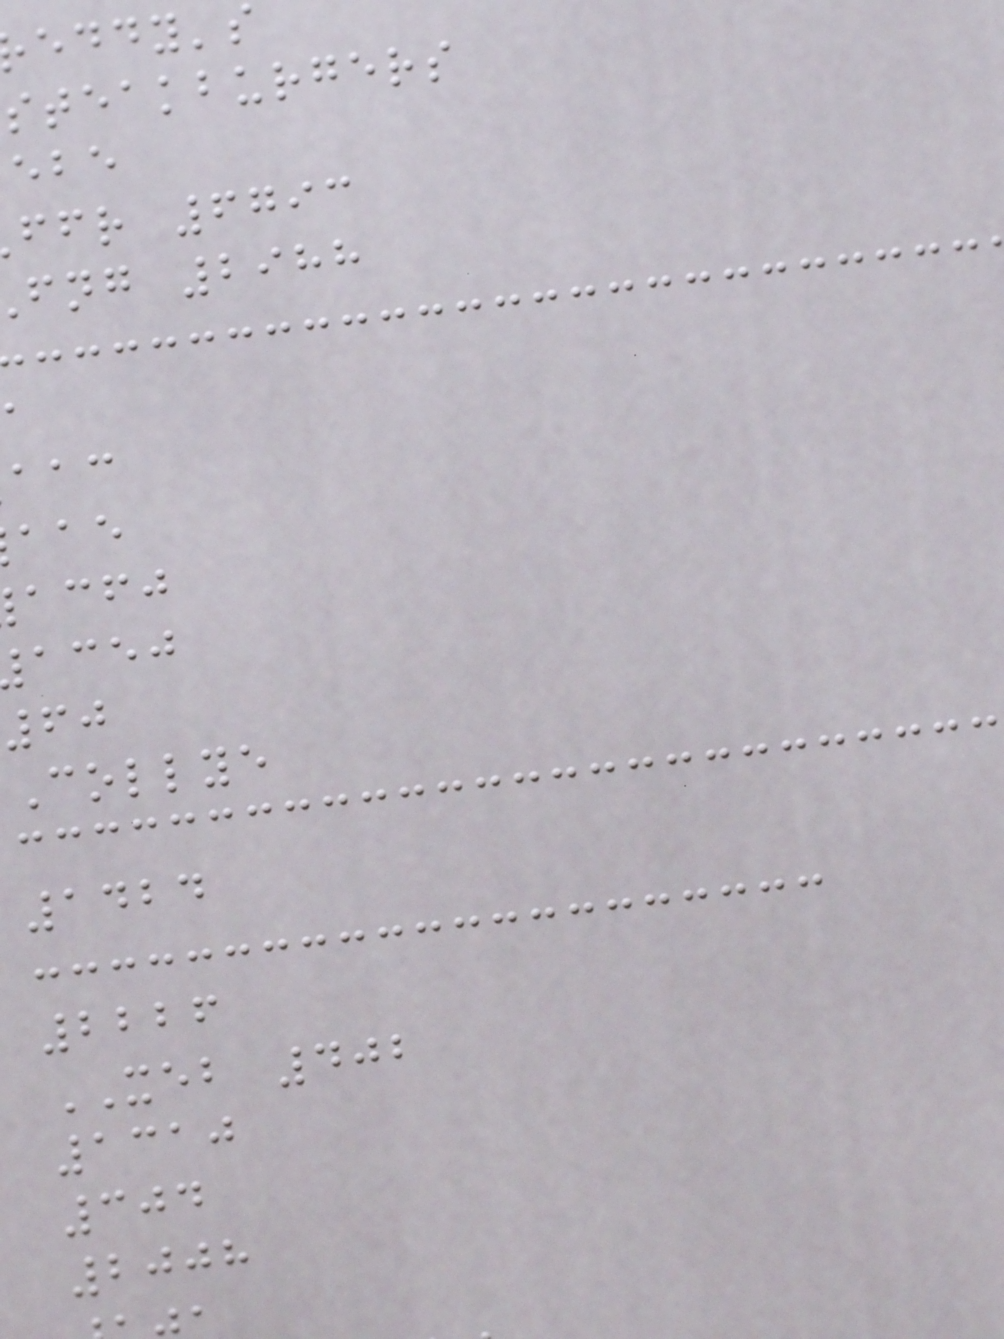eddy's
steakburgers
ffr 6793
fng 2988
acfj
acej
60
Collye
1424
2226
XEB 402
1310
304
2008
